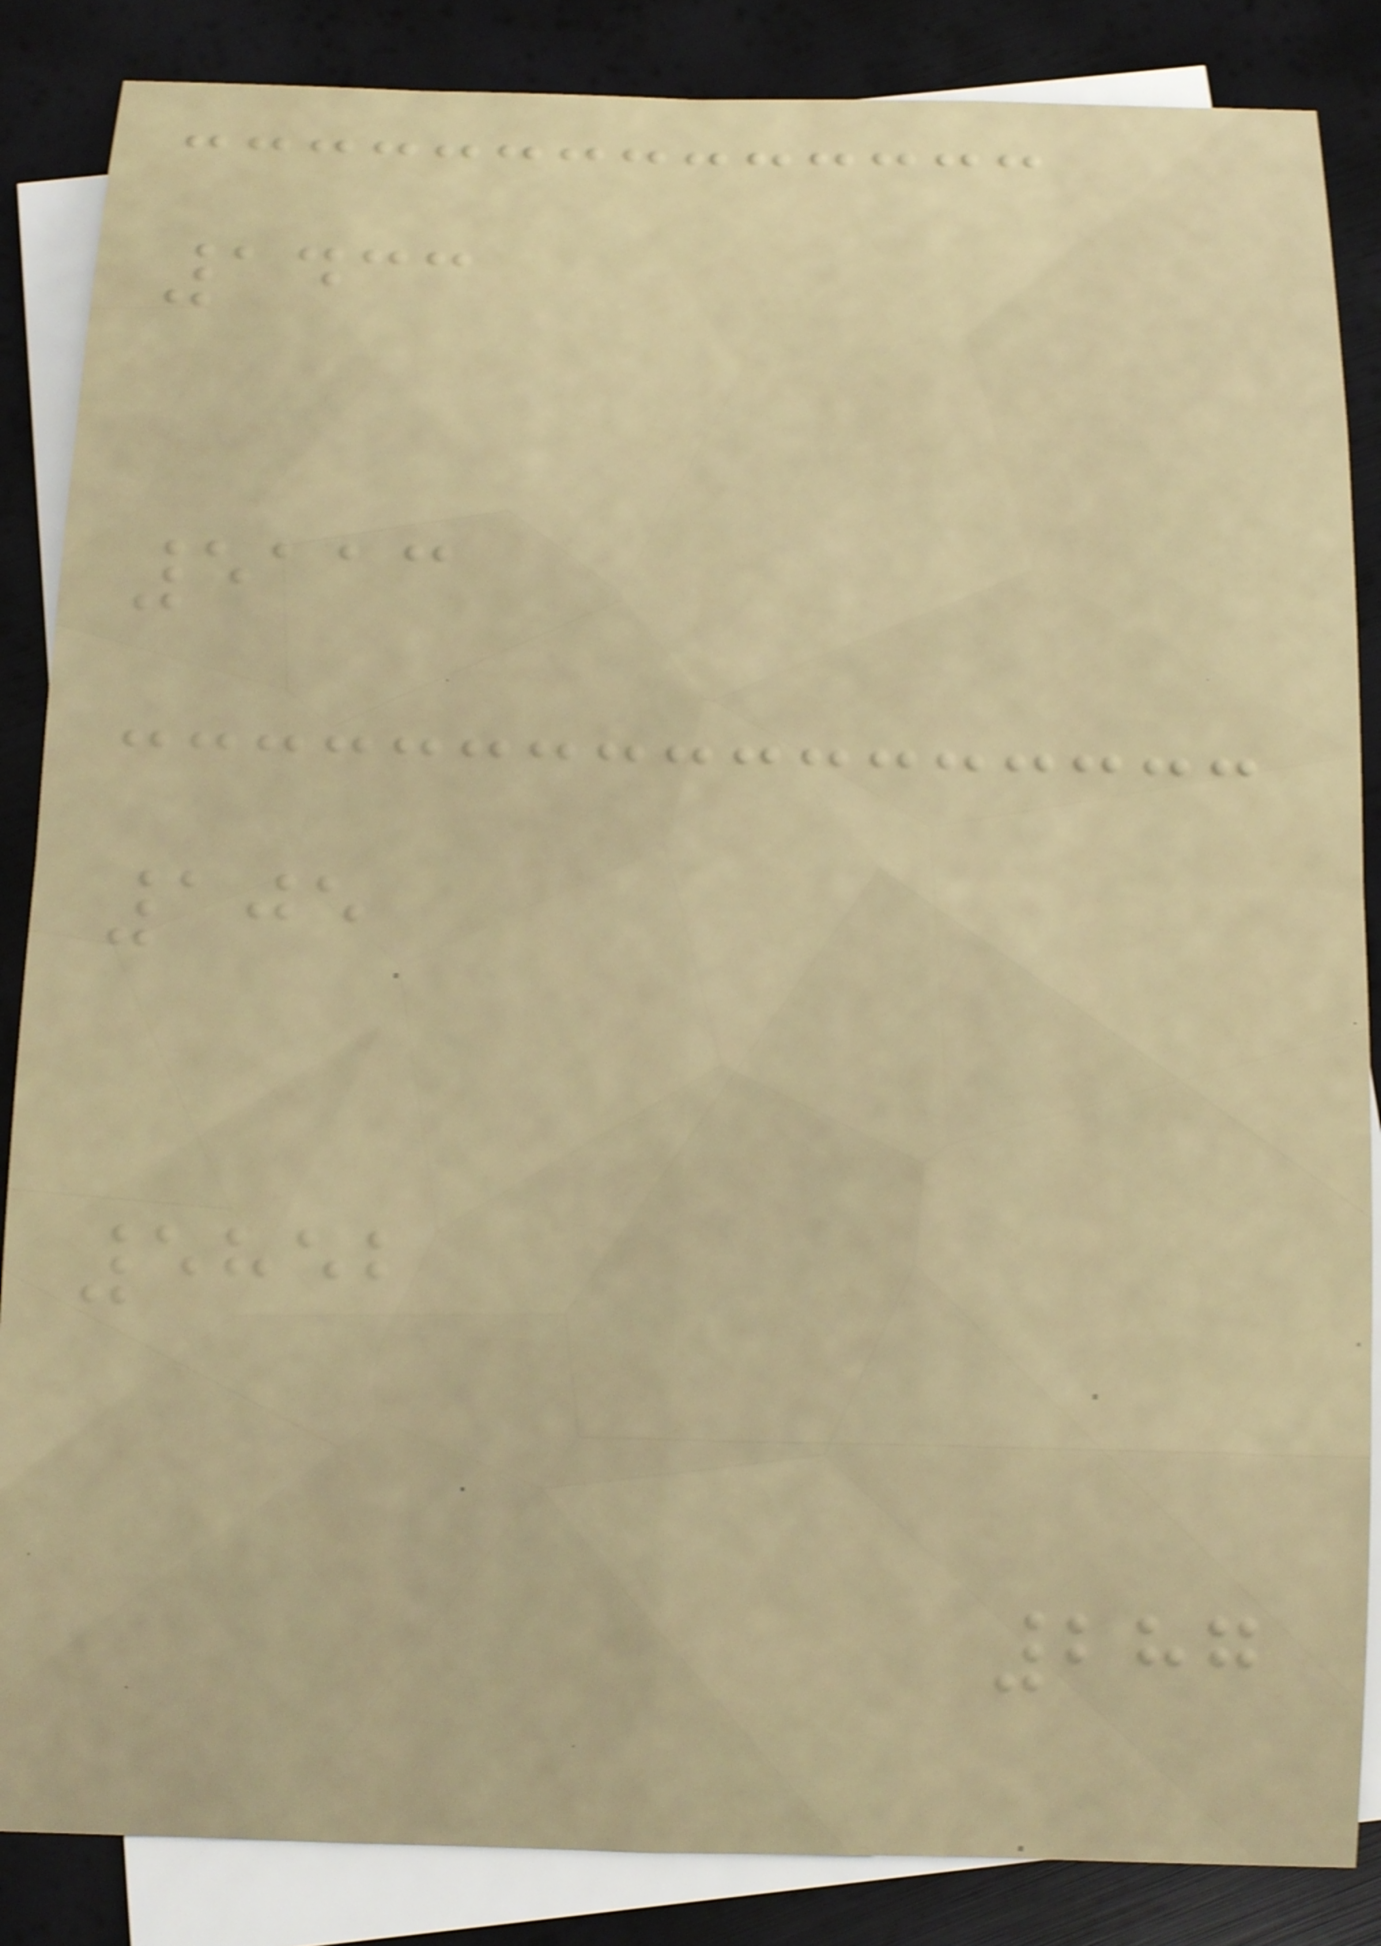1433
5113
105
5852
287
